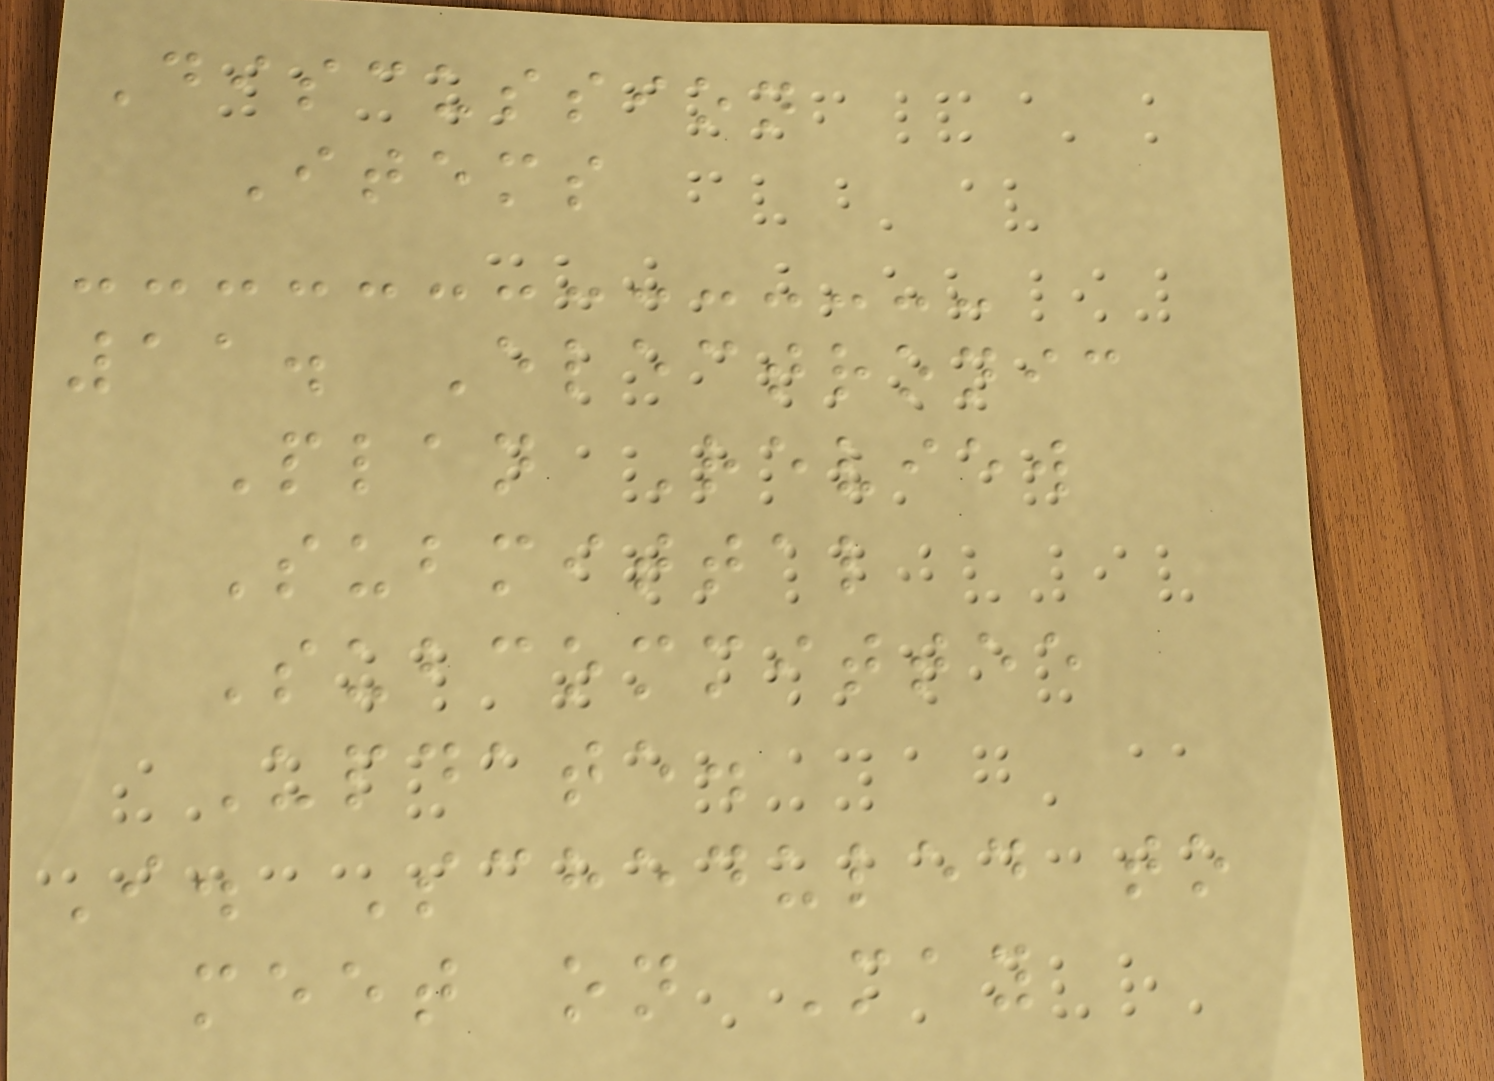Discussion
Items
11. Electronic
Plan Review
Submittal
Subcommittee
Update.
I. Scheduled to
meet on May
